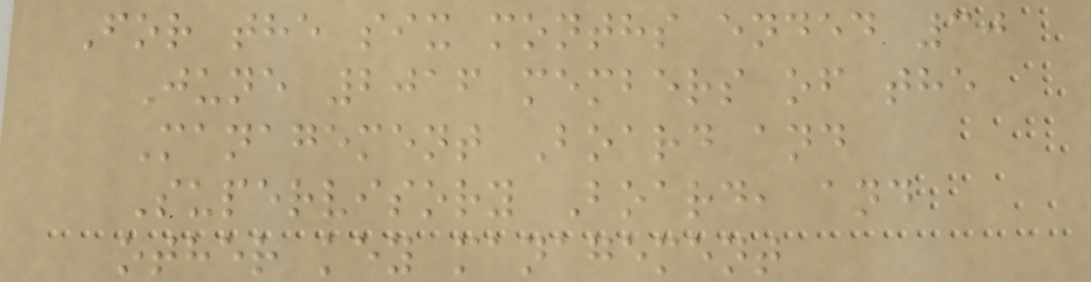For the six months ended 30
June 2016 members of the
Management Board and
Supervisory Board, and
other key management
